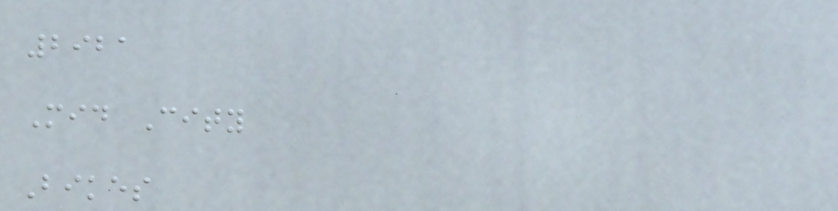2921
Mid City
Bikes
